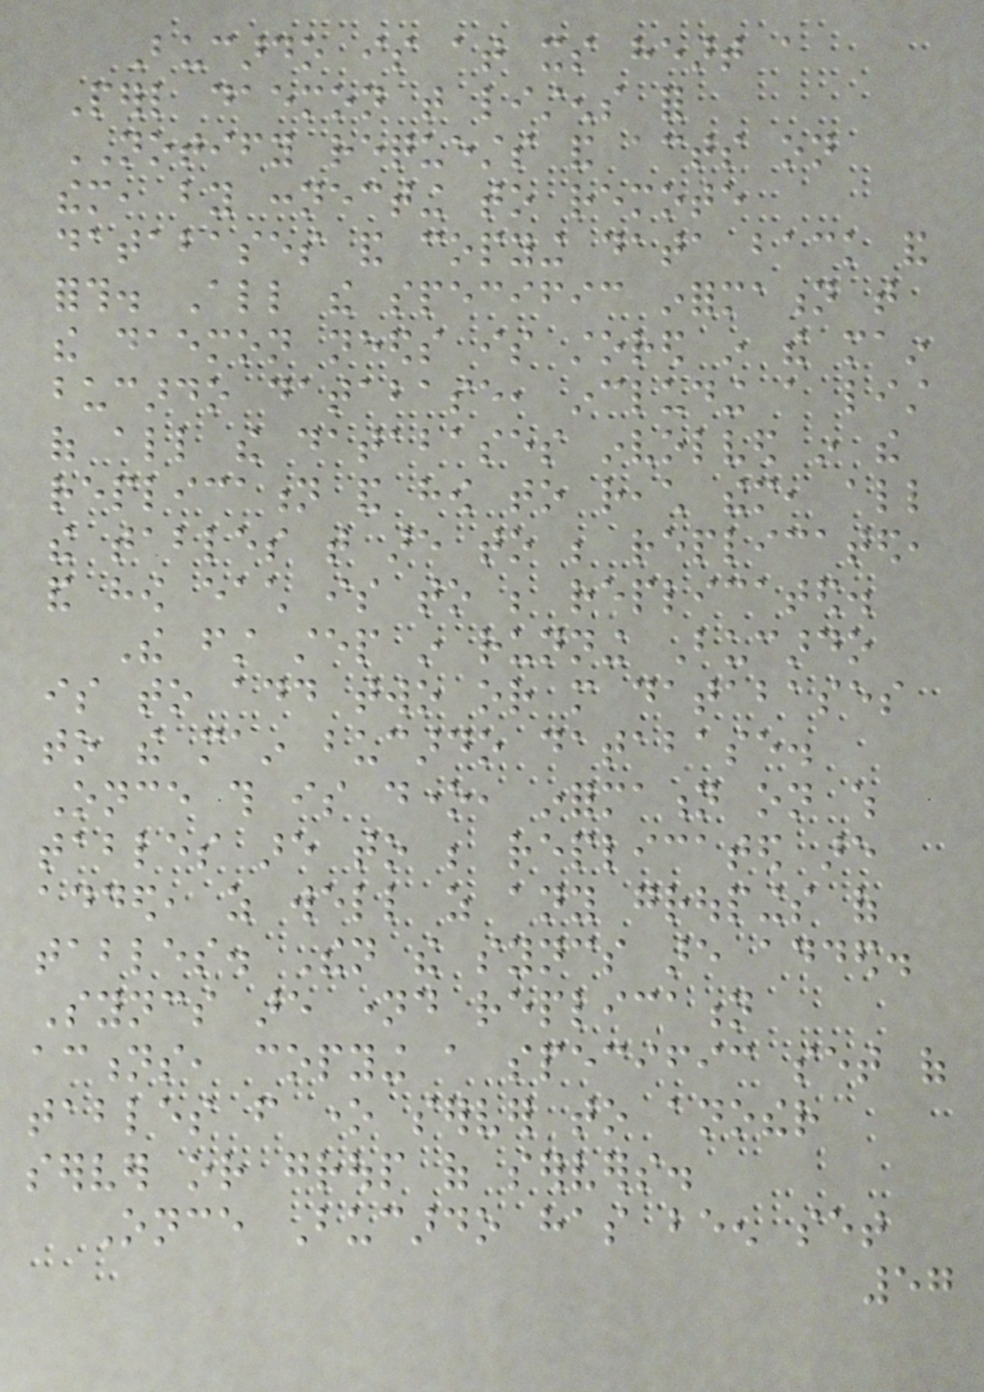Bucardo is at its heart a
Perl daemon that listens for
NOTIFY requests and acts on
them, by connecting to remote
databases and copying data back and
forth. All the specific information that
the daemon needs is stored in the main
bucardo database, including a list
of all the databases involved in the
replication and how to reach them, all
the tables that are to be replicated,
and how each is to be replicated.
The first step in running Bucardo
is to add two or more databases
to the main bucardo database.
Once this is done, information on which
tables are to be replicated are
added, as well as any groupings of
tables. Then the syncs are added.
Syncs are named replication
actions, copying a specific set of
tables from one server to another
server or group of servers.
Once Bucardo has been set
57
